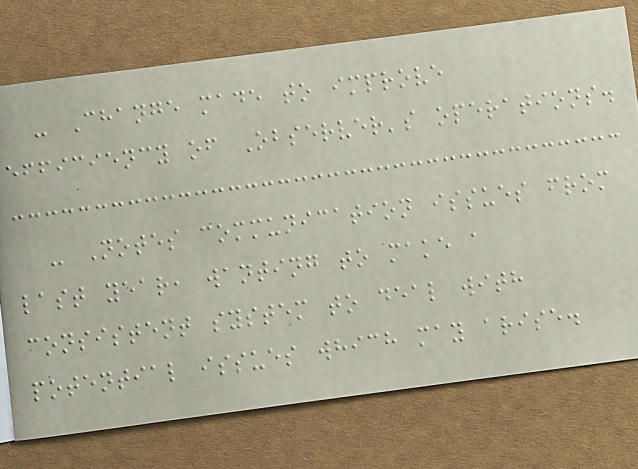- Change made to improve
efficiency of Observer's operations.
- Notes communication issues from
last year, wanting to make a
consistent system to deal with
potential issues which may arise.
